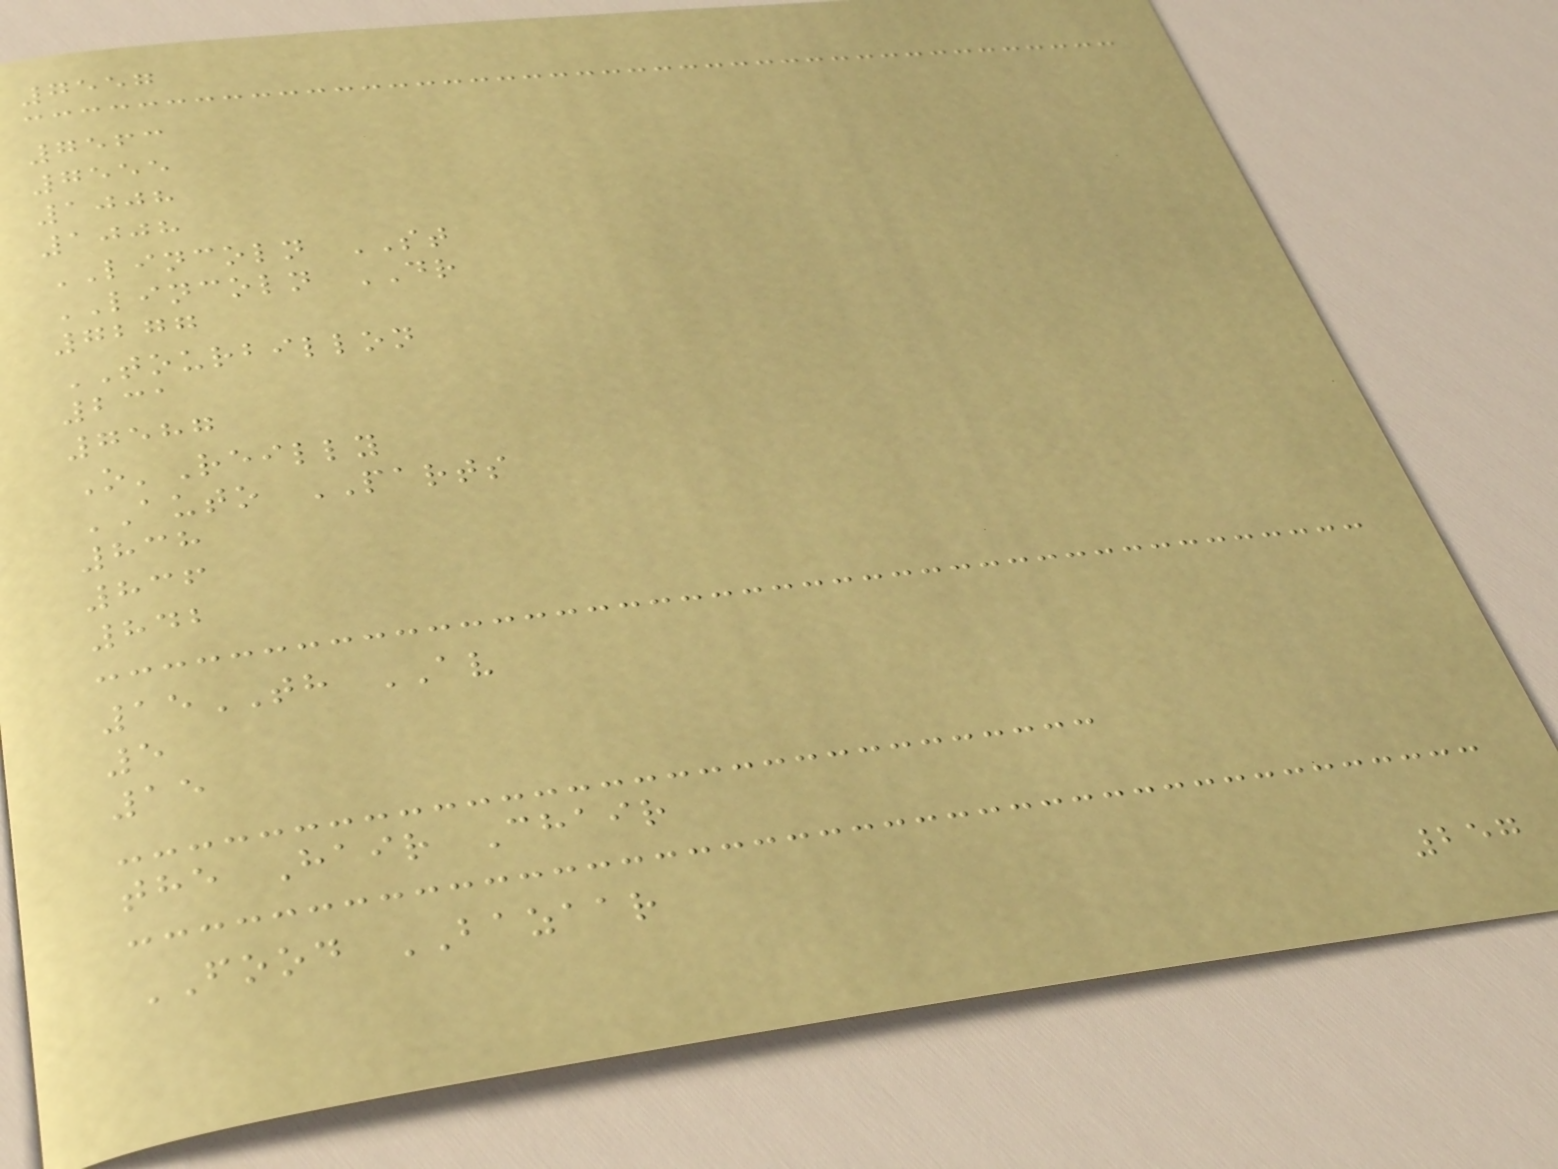7557
7563
7555
1008
1008
LINCOLN ST
LINCOLN DR
7277
TOURBILLON
231
7587
O'Reilly
AUTO PARTS
838
836
842
15TH AV
5
15
the Hair Chair
FOOD BAZAAR
257
